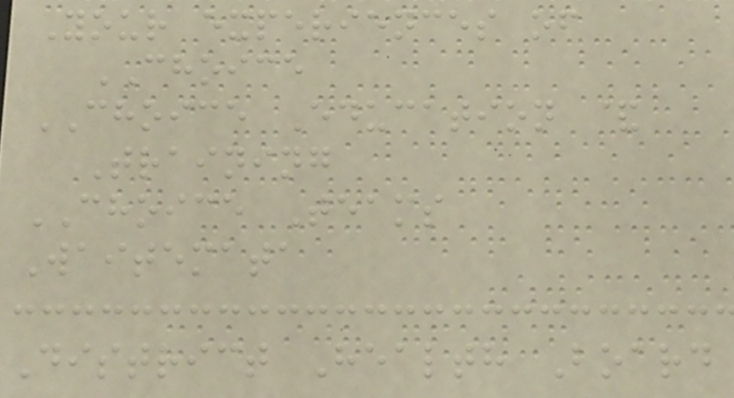Your experiences of
CHOICE
CHOICE Education &
Training
CHOICE Teams
Waitemata
District Health Board
